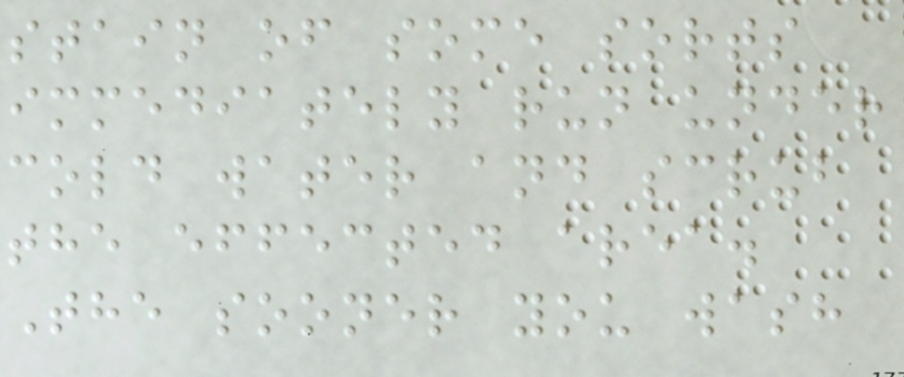stain of some sorts
immediately run under
cold water and scrub
the effected area.
The sooner you wash
